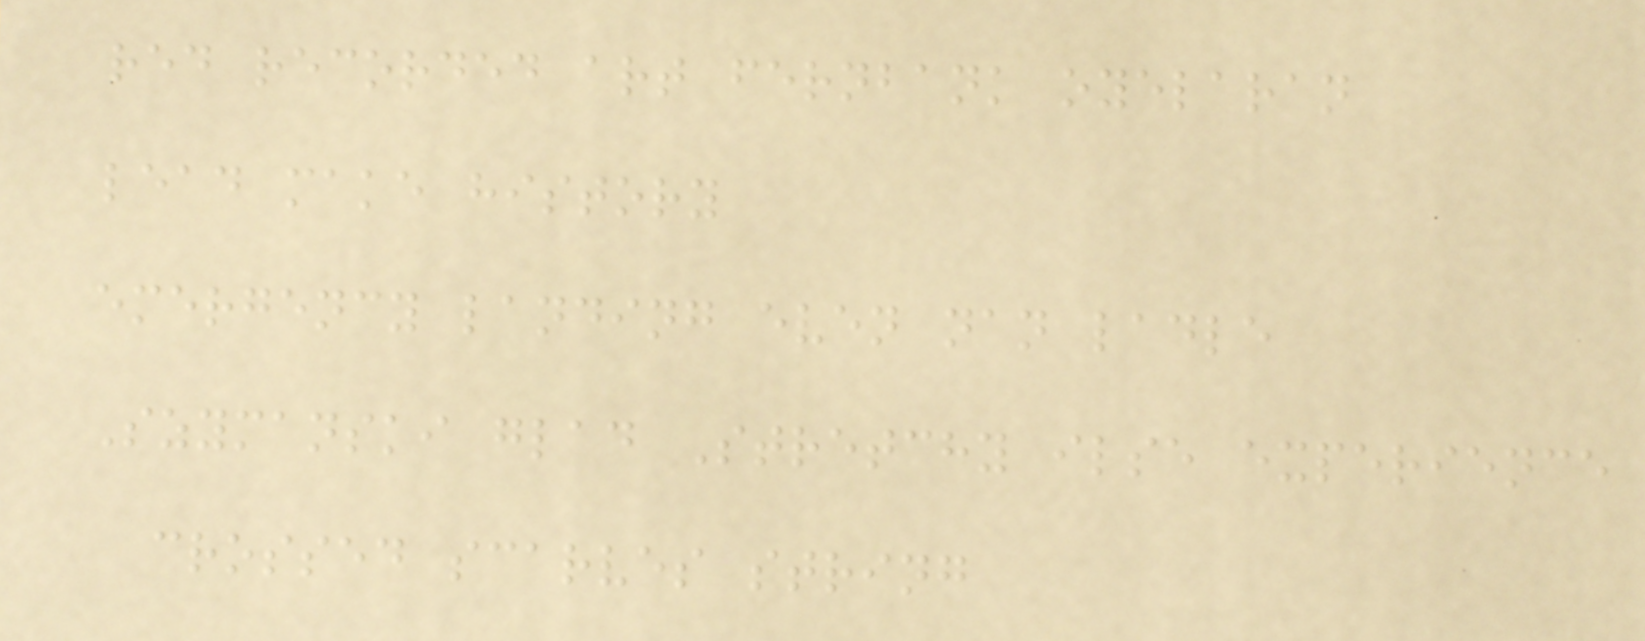red recorded art fernbank oyelaran
lead make history
emergency landing even nan ladle
Szymanski glad Stretchy ilse experience
crossed scarves string
